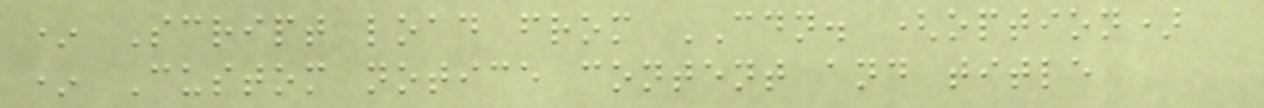* Script load from CDN. (option)
* Custom notice content and title
